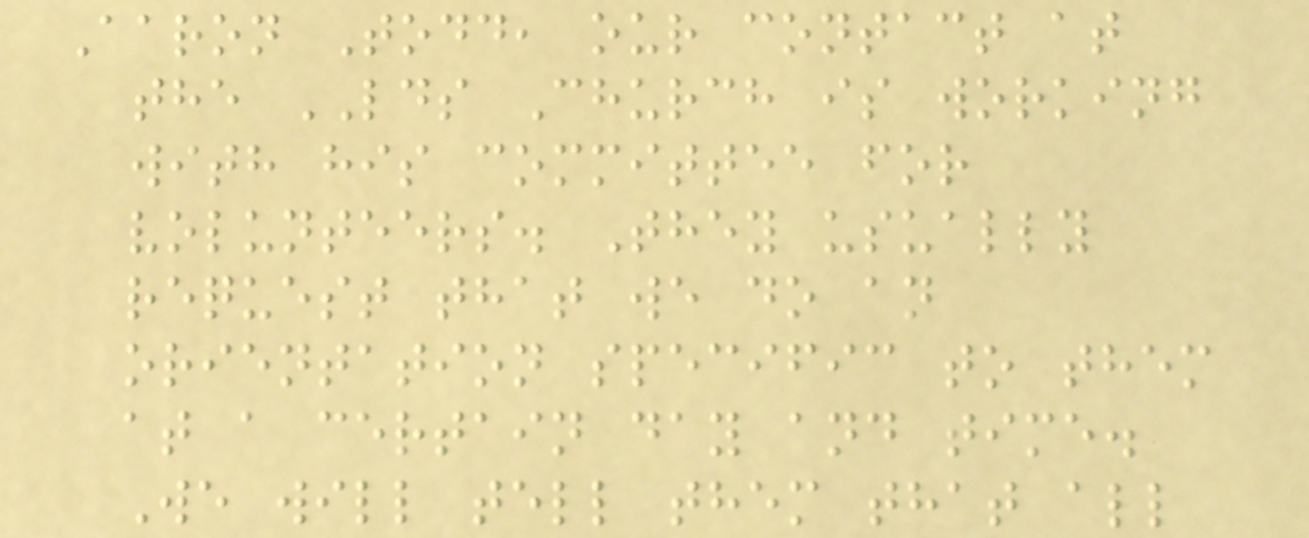Aaron Todd, our contact at
the LDS Church is working
with his committee for
volunteers. They usually
request that we do an
orientation specific to them
at a certain day and time.
We will tell them that all
